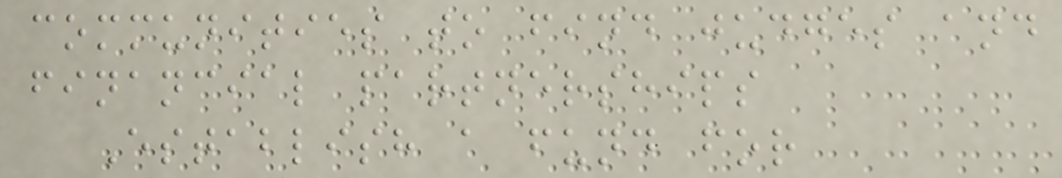communities to find judges and
financial partnerships
Establish a fund for
